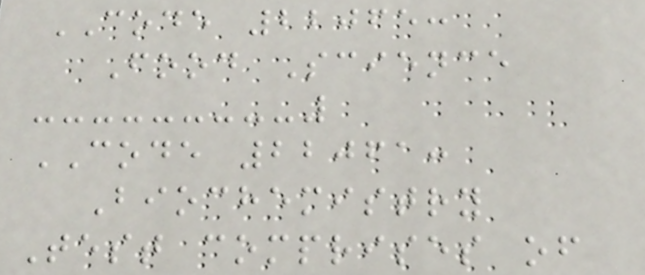CODE 22065:
Food Science
CODE 22061:
Biochemistry
Test comprises of
